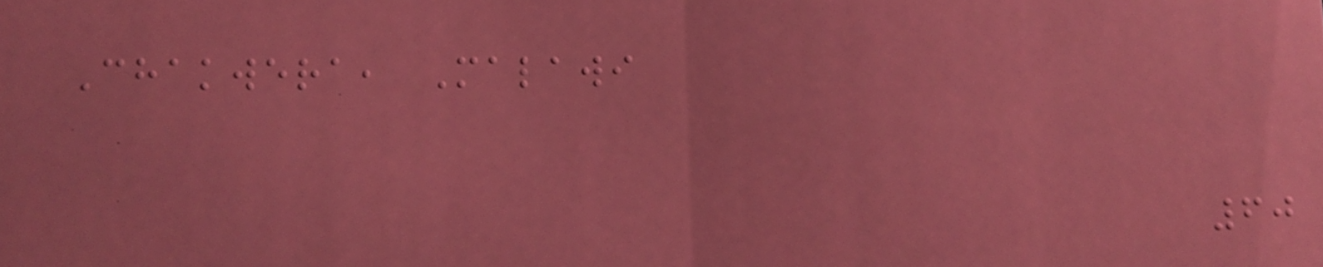Chakwera, Malawi
60
